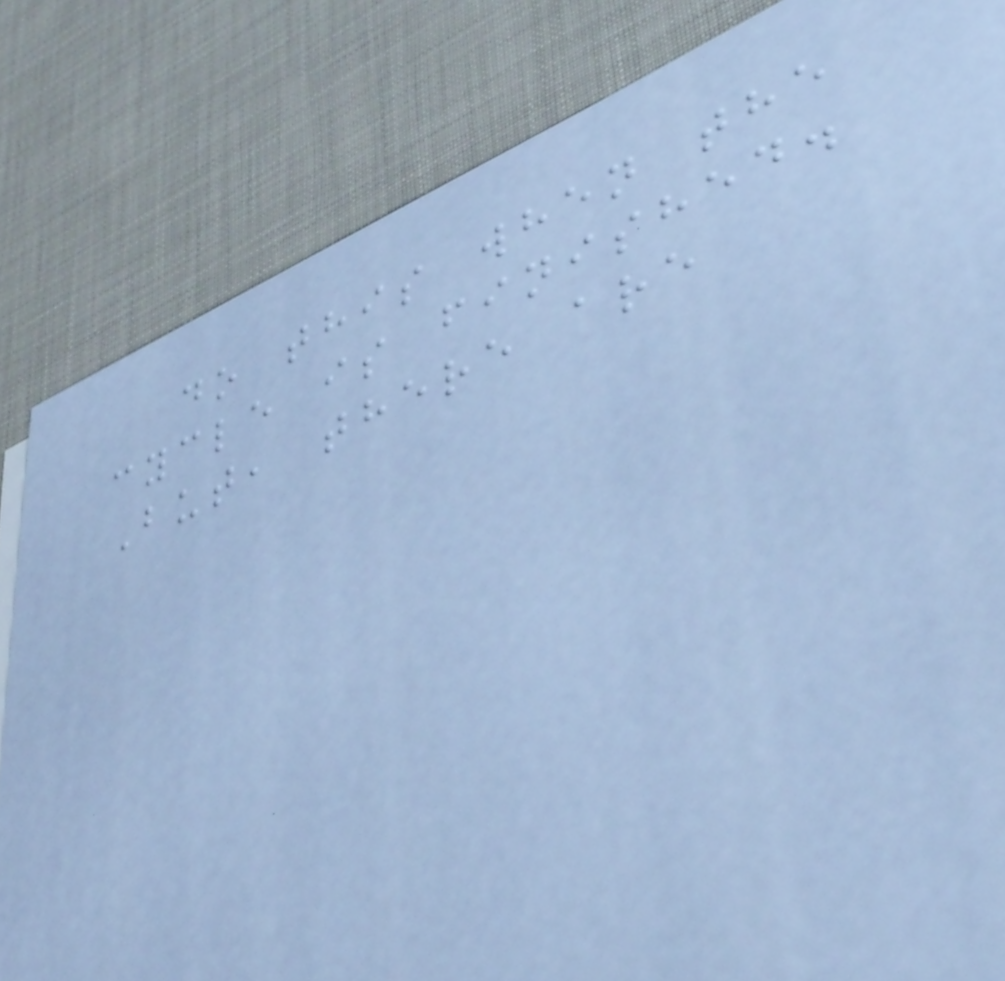do this when the
cycle is finished.
But, there are
